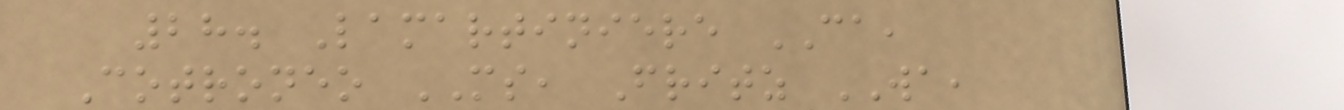28. Lamartiniere CA,
Cotroneo MS, Fritz WA,
